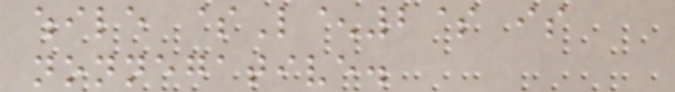while $L^2$ is
nonnegative.
